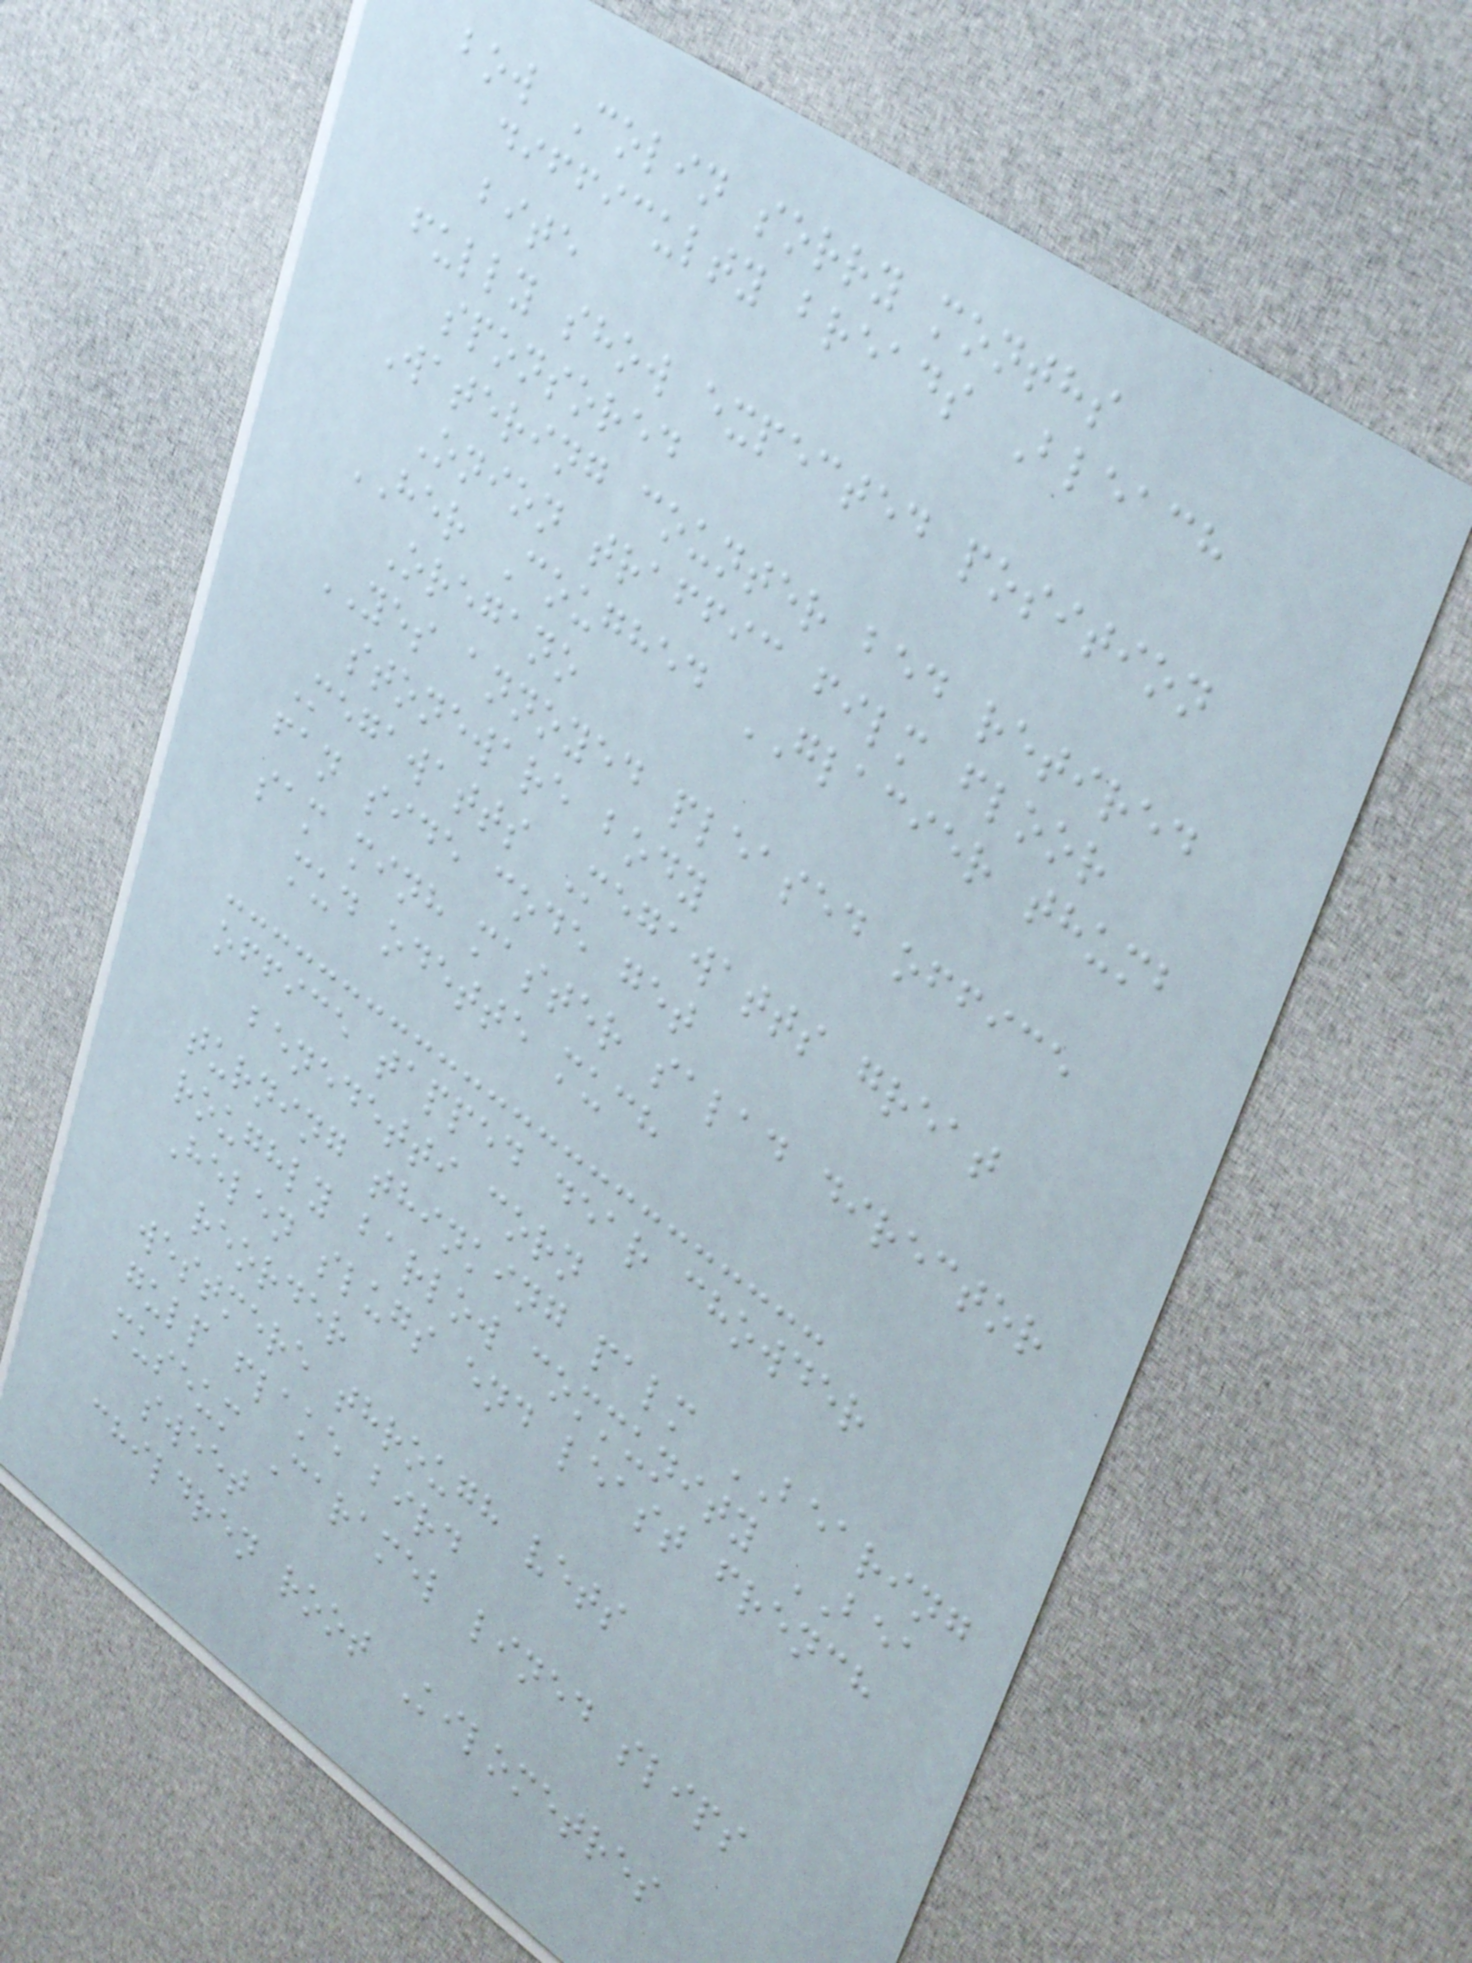bow Colin sorry months
difficulty breads Bleach
bite
fully show expected position
sponsored
Watering counter bed retired
Onion traffic film floor
HER Coughed GLACIER thumb
Oregano
YES annoyed pleased office
stoneware body
Megawatts Megawatts great
fan side code get
sam minh master salad director
mud odette much
office tapped dear chowder
benedetti corn
turning thinking palm BEARING
roughly barlow community BEA
Helen slugs end least french
reorder
westmere through vets
gulp flake bird
museum Caramel lined slips
sweet
children root Kilometres
